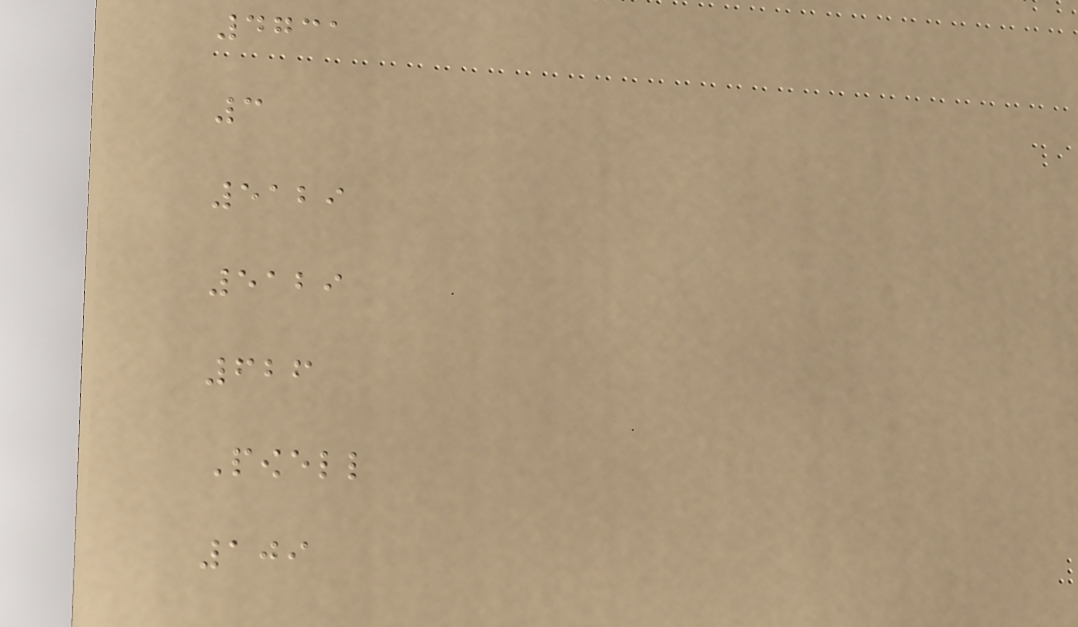4731
3
5129
5129
626
Powell
109
